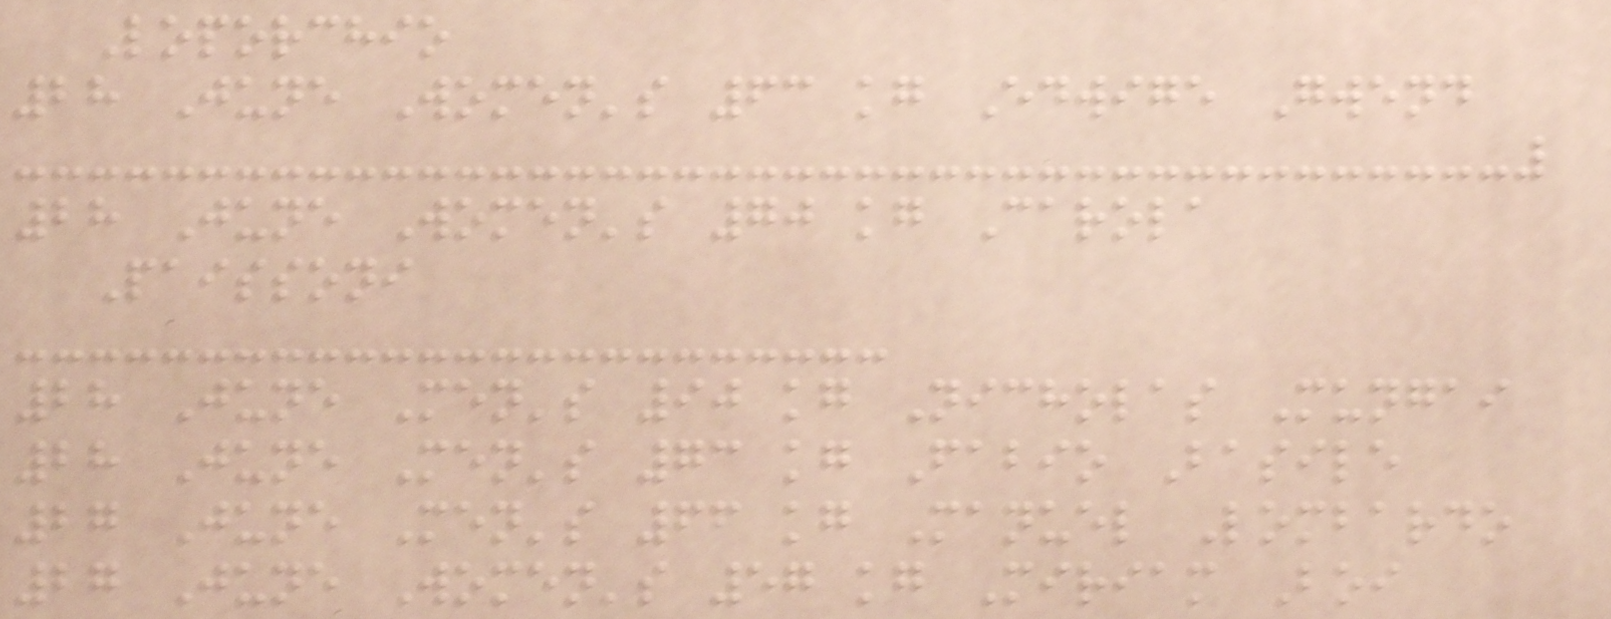Loporchio
28 June Women's 63 kg Edwige Gwend
28 June Women's 70 kg Carola
Paissoni
28 June Men's 90 kg Nicholas Mungai
28 June Men's 73 kg Fabio Basile
27 June Men's 66 kg Manuel Lombardo
27 June Women's 57 kg Miriam Boi
